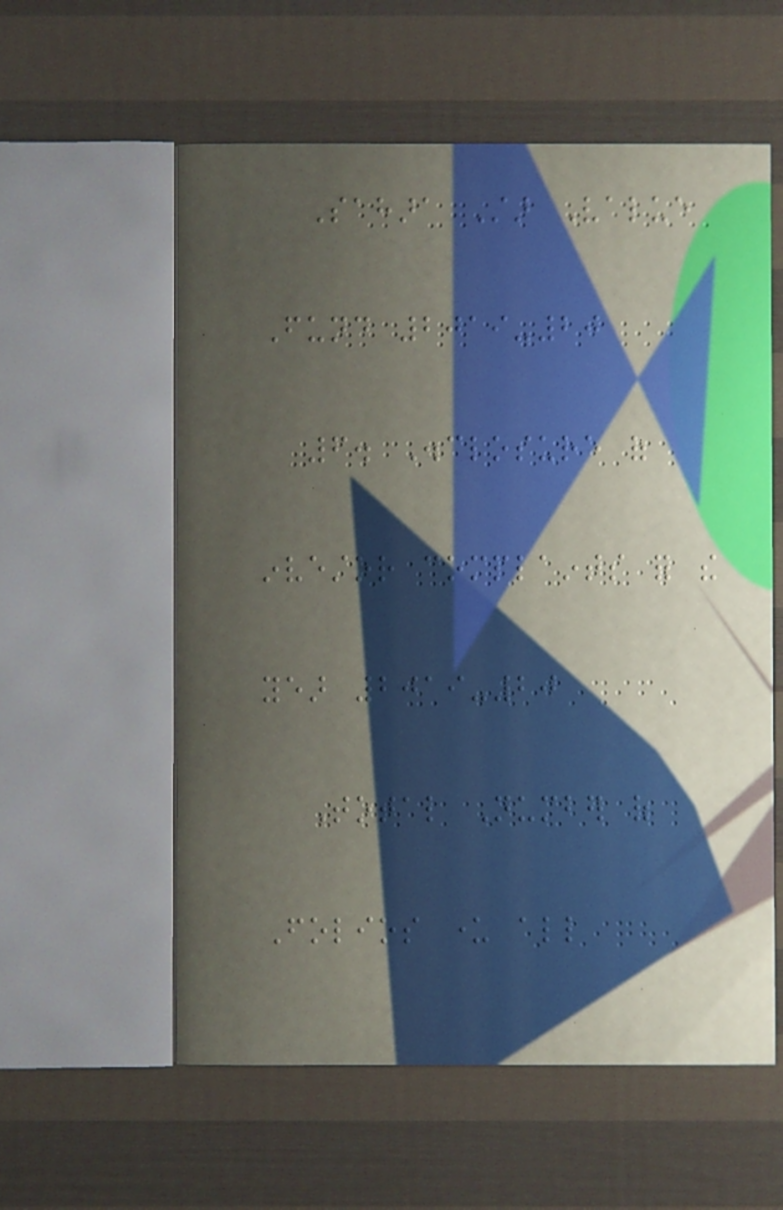Sahara Star Value
Fund 2019-20
6. Disclosure of
investor complaints for the
year 2019-20
Total Number of
Folios under all
